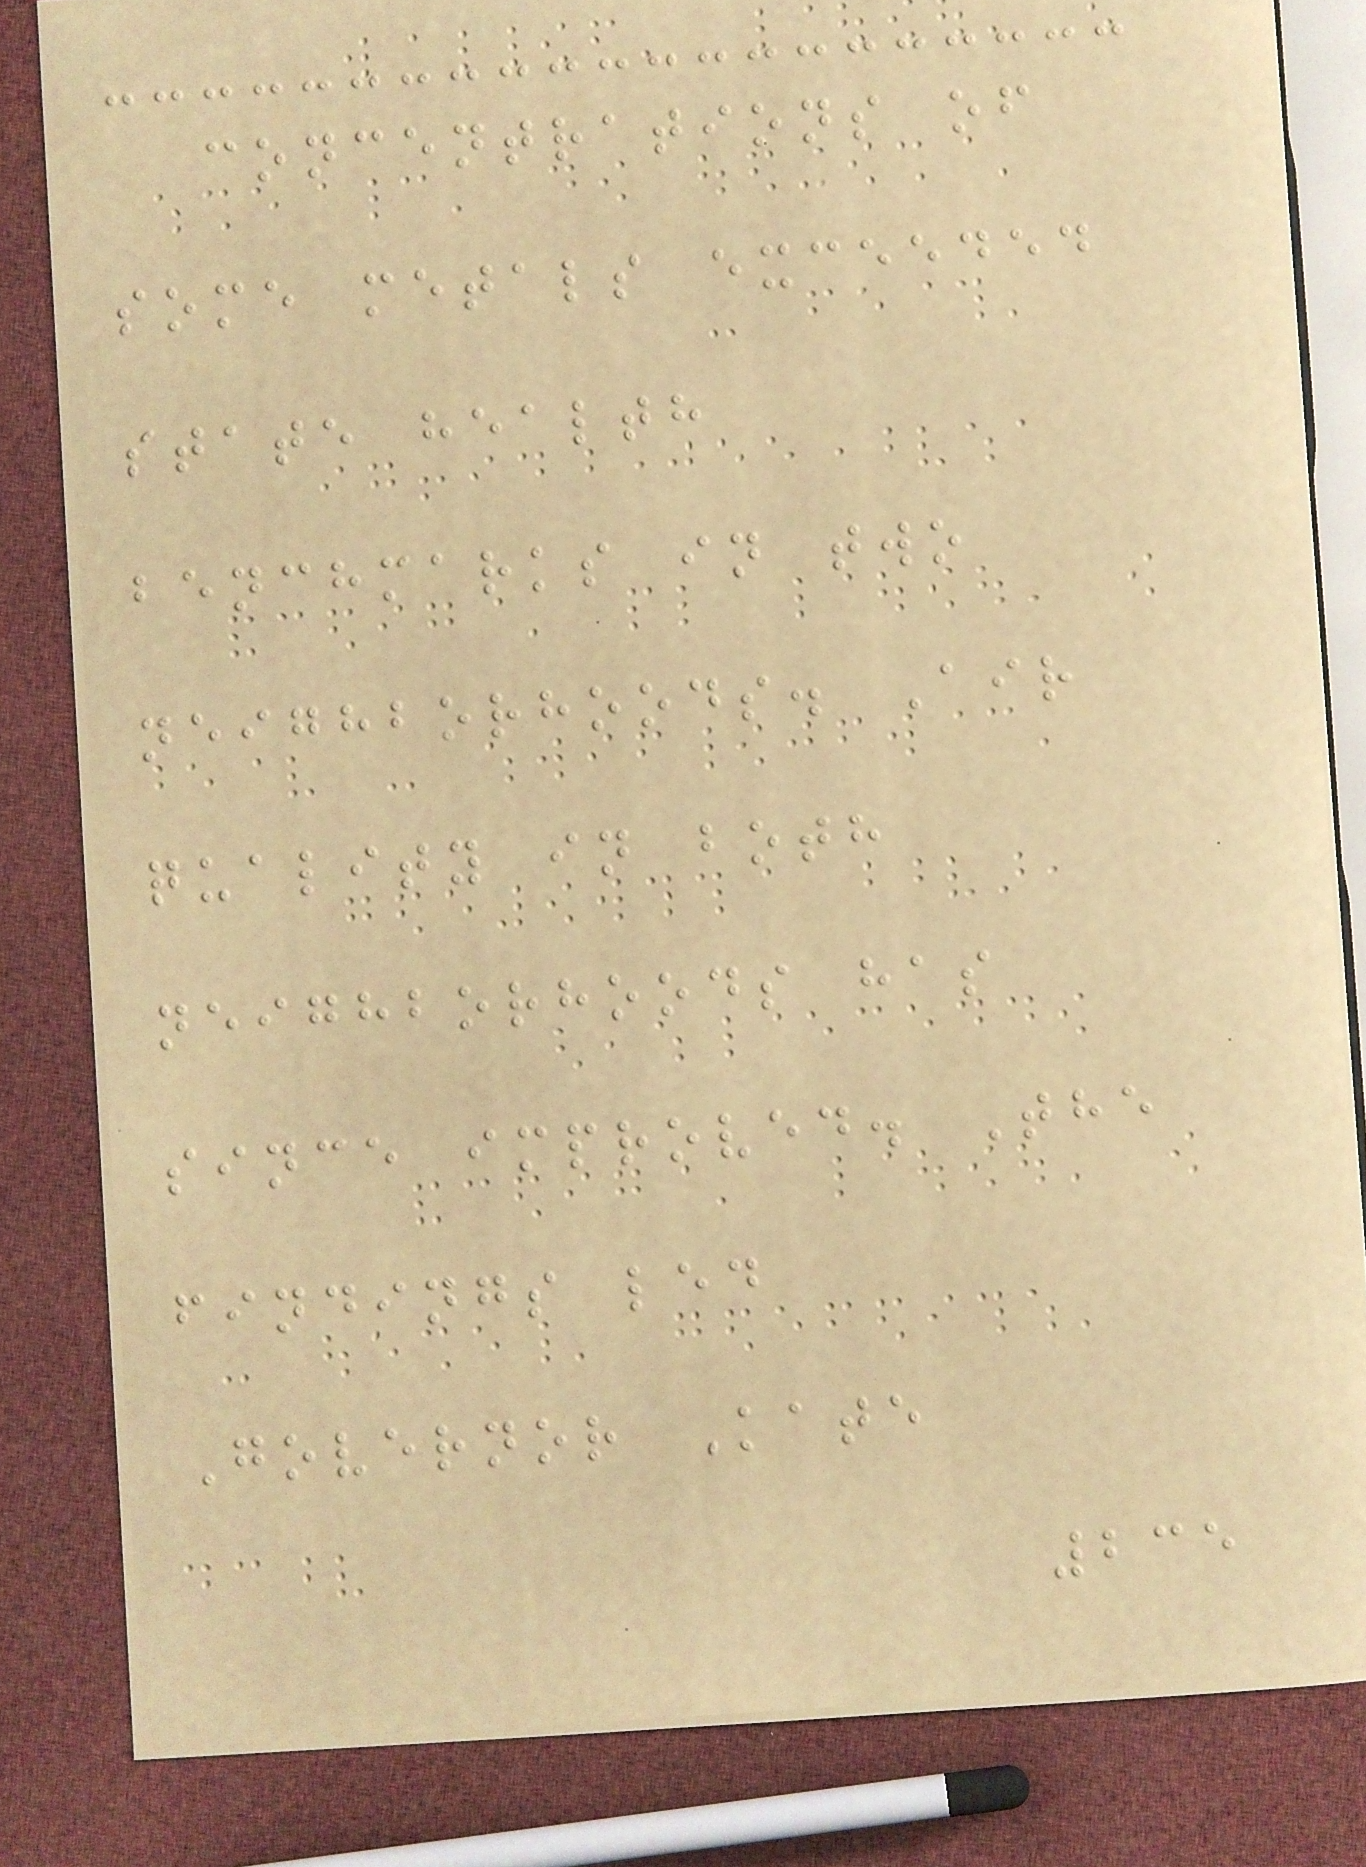concentrations of
some metals exceeded
state health
benchmarks in two
neighborhoods. Air
quality in both
neighborhoods has
since improved. The
findings led
Governor Kate
235
